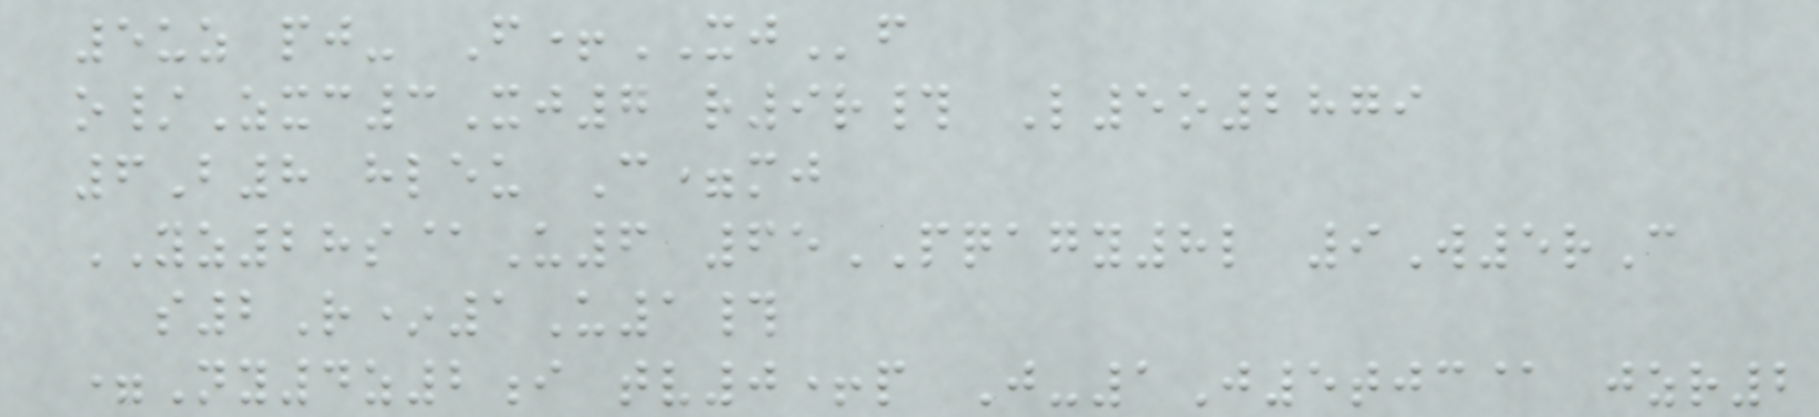5uz pj- F+XJf
o/Zxc3Xj7 r9r# L5o2879
6B8 hleu C=mj
YZ28s@U6 65PQAGY8l 9W5rC
s2R*1U1#
=Ny4z2i tv0+p J-1J5tjc@ jzr2
